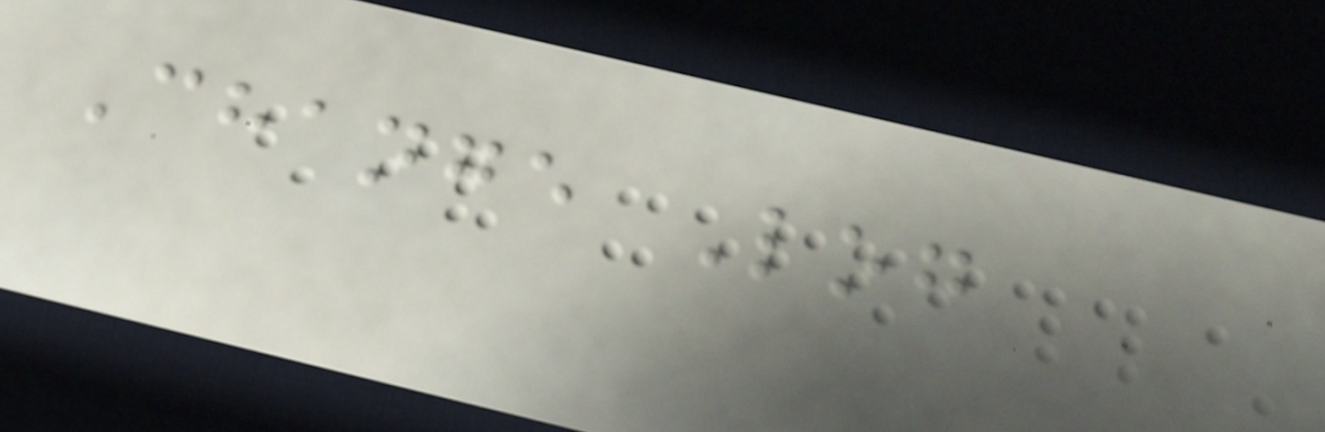Change Log
